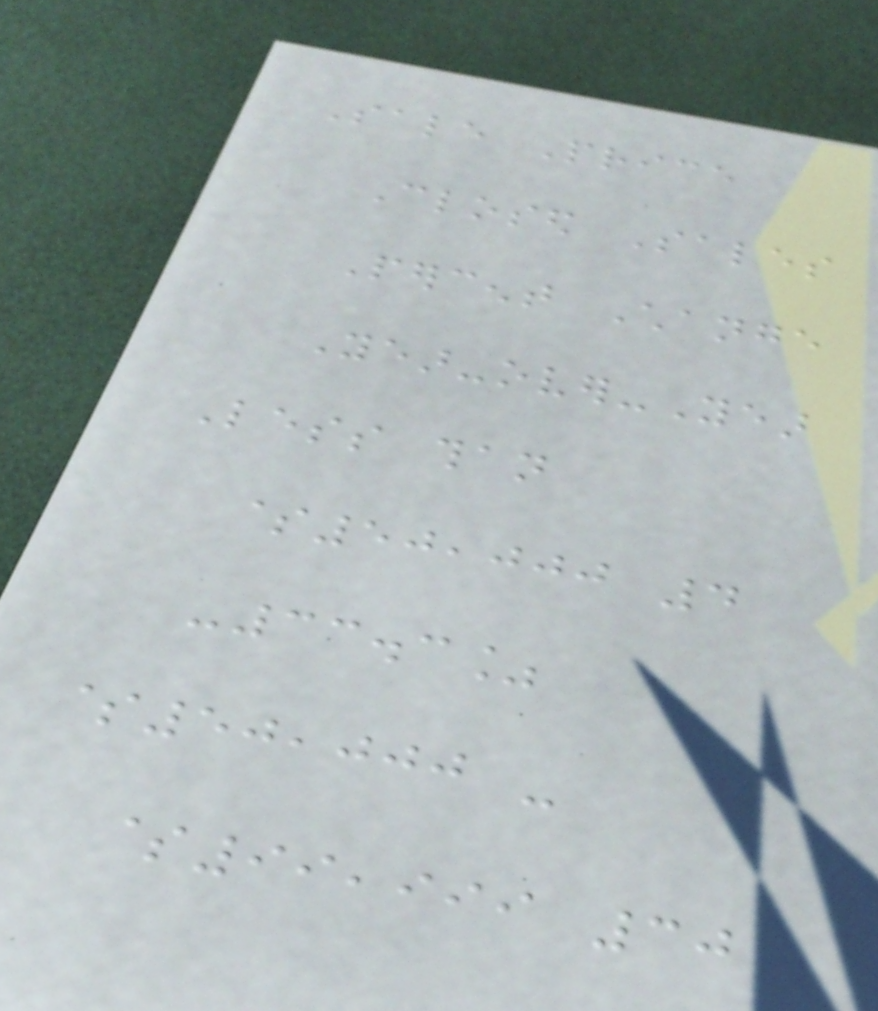Sale Price
Closed Sales
Percent Change
Year-over-Year
Less than
$50,000 4
-33.3%
$50,000 -
$99,999 30
